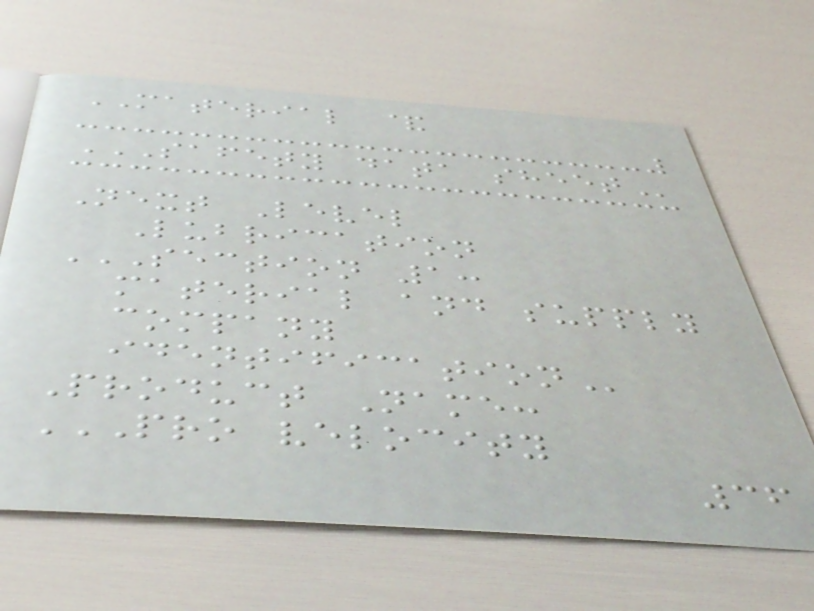MATERIAL &
SAFETY DATA SHEET
Next Level
Lubrication
SECTION 1:
MATERIAL AND SUPPLY
COMPANY
IDENTIFICATION
Product Name:
PRO VELOCITY
36
